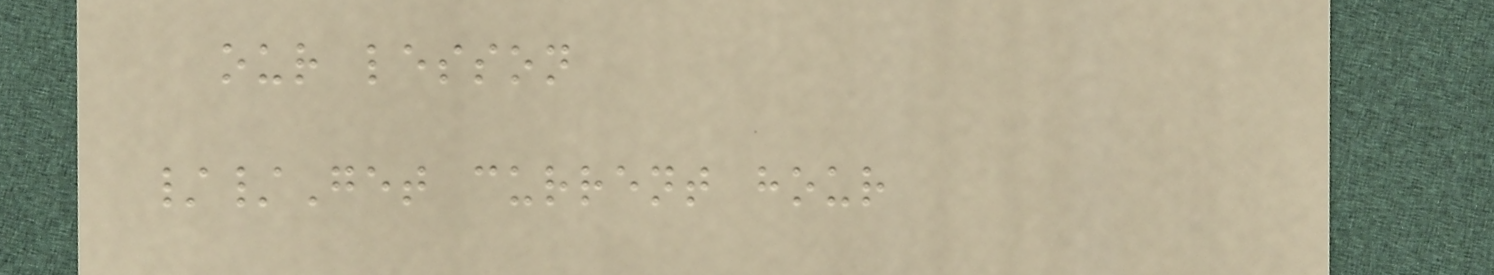our lesson
//Get current hour
